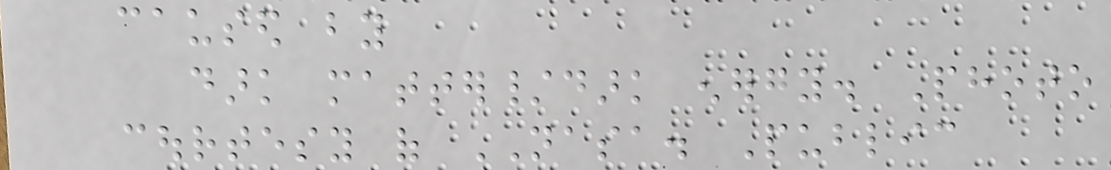caused by
dark matter/dark energy. Photo
courtesy of NASA. Public
